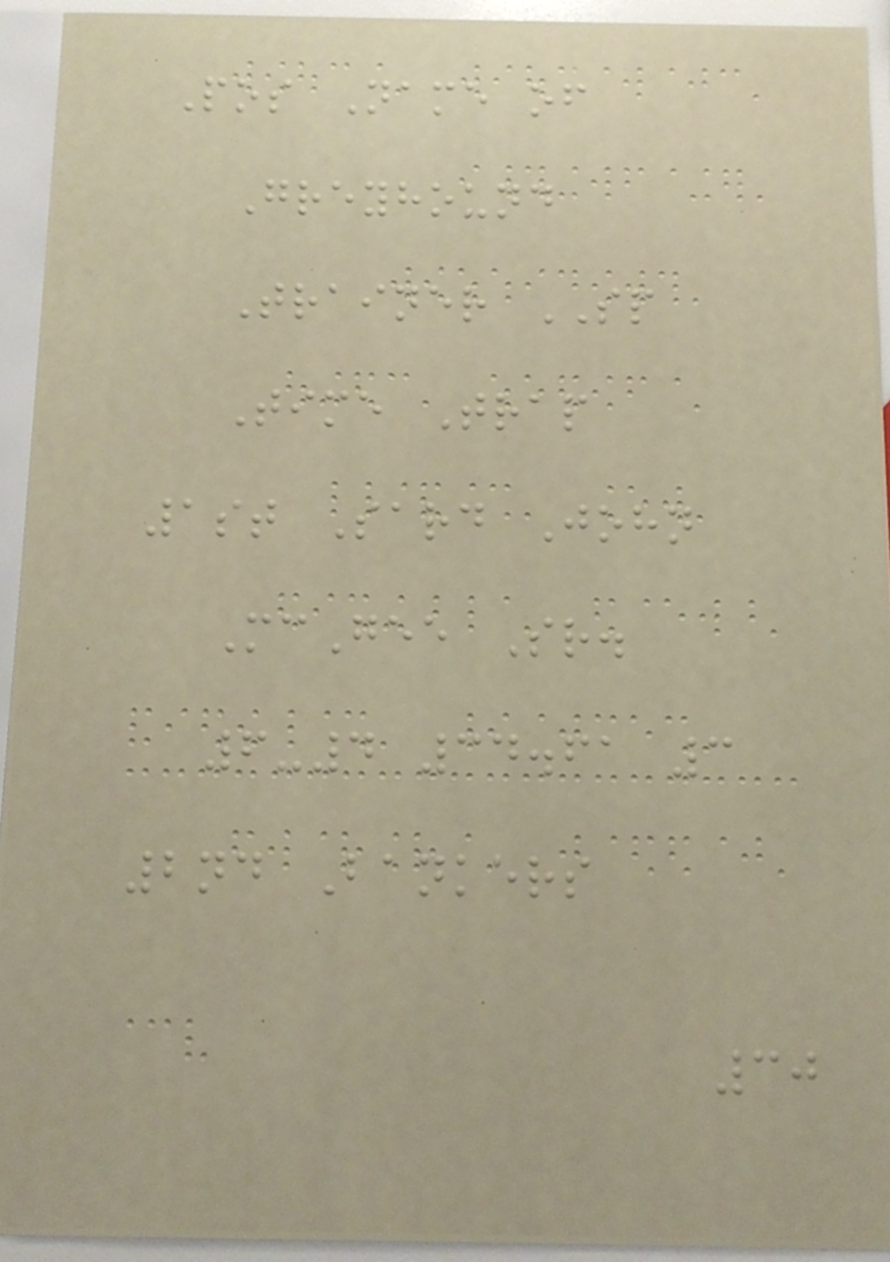Pos Name of
Greyhound
Trainer SP
Time Trap
1st Sard John
McGee Sr.
6-4 34.61 3
2nd Bankers
30
